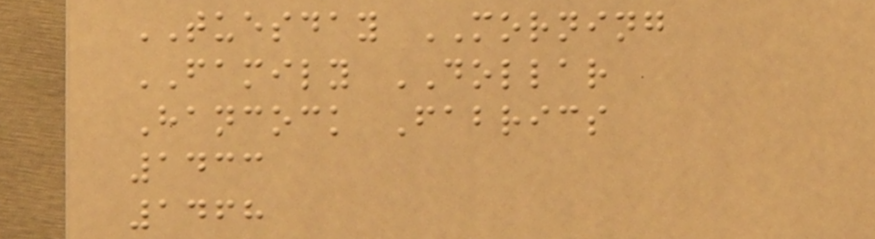TUESDAY MORNING
FAMILY DOLLAR
Hancock Fabrics
1433
1468
